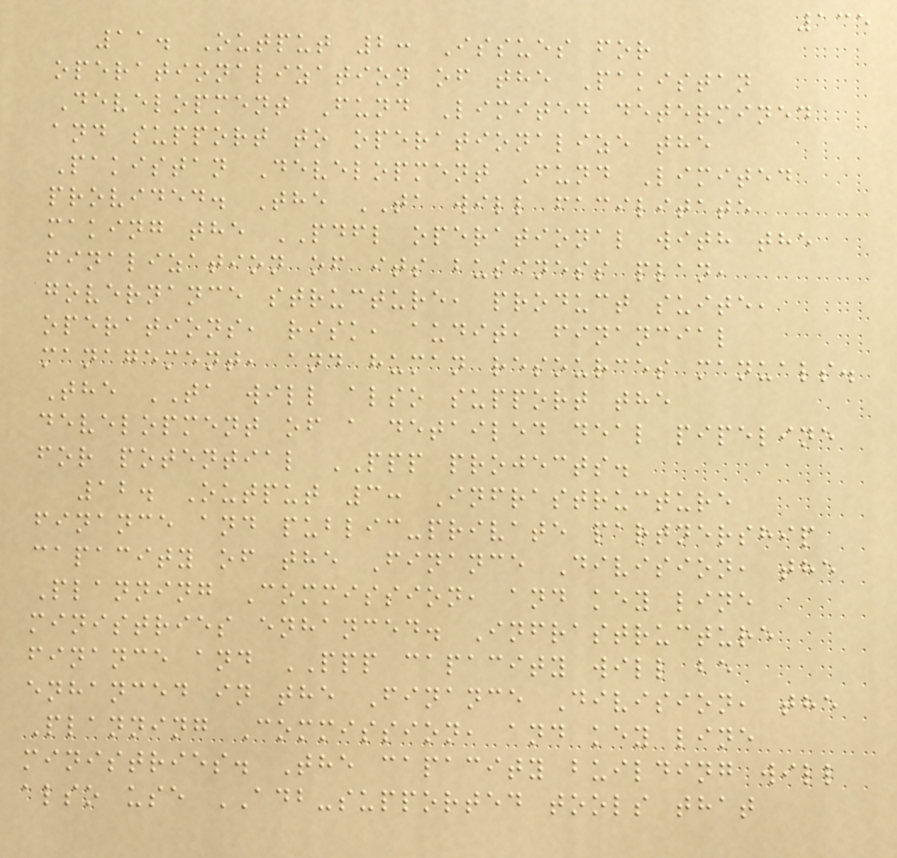135
11. Output 2: Issues for
operationalization of the Pakistan
Development Fund Limited determined
and support to operationalize the
Pakistan Development Fund Limited
provided. The TA will facilitate
making the PDFL operational with the
finalization of its business plan,
governance structure, product suite,
operations, risk, audit, financial
management, and human resources manuals.
The TA will also support the
development of a detailed deal pipeline
for potential PPP projects.
12. Output 3: Infrastructure
finance and public-private partnership
capacity of the Finance Division, the
Planning Commission, and key line
ministries enhanced. Infrastructure
finance and PPP capacity will be
enhanced in the Finance Division, the
Planning Commission, and key line
ministries. The capacity building will
also use ADB-supported tools that
